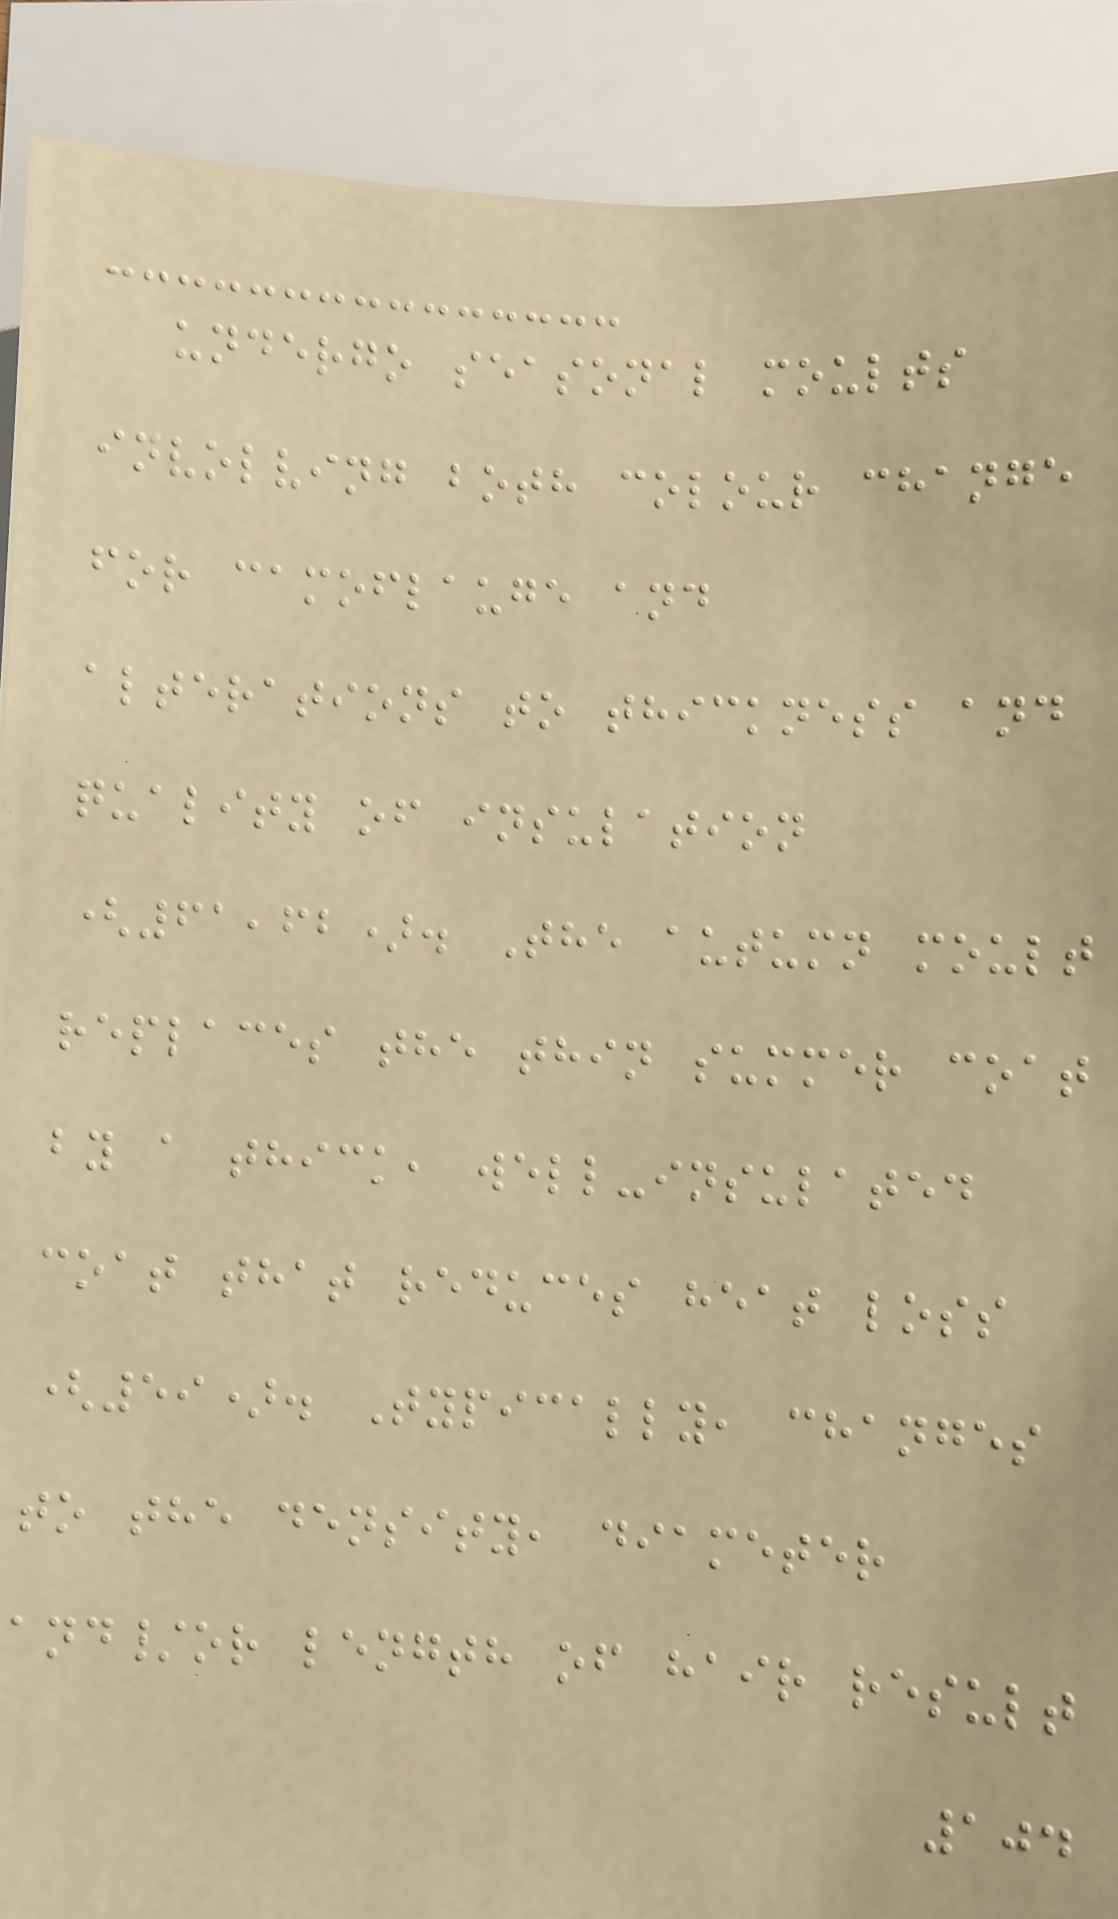undergo seasonal moults
involving both colour change
for camoflauge and
alterations to thickness and
quality of insulation
(61,62). The autumn moult
replaces the thin summer coat
by a thick, well-insulated
coat that reduces heat loss
(59). Typically, changes
to the density, diameter
and/or length of hair result
104
